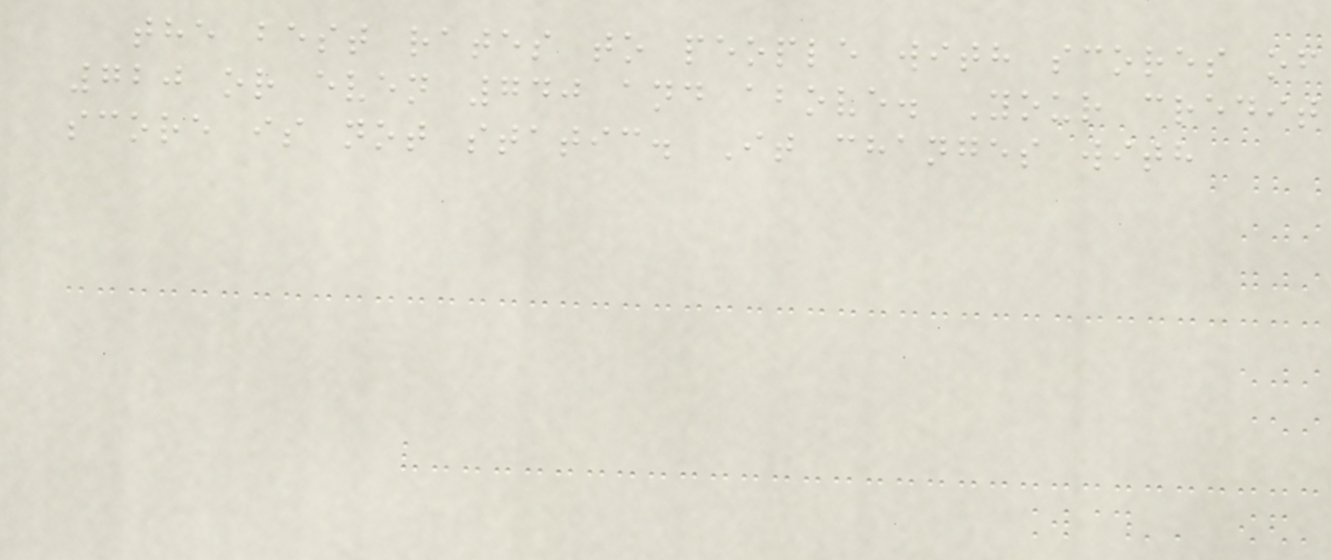the best rates to people with scores of
720 or even 740 and above. Your credit
score is not static. It changes with
